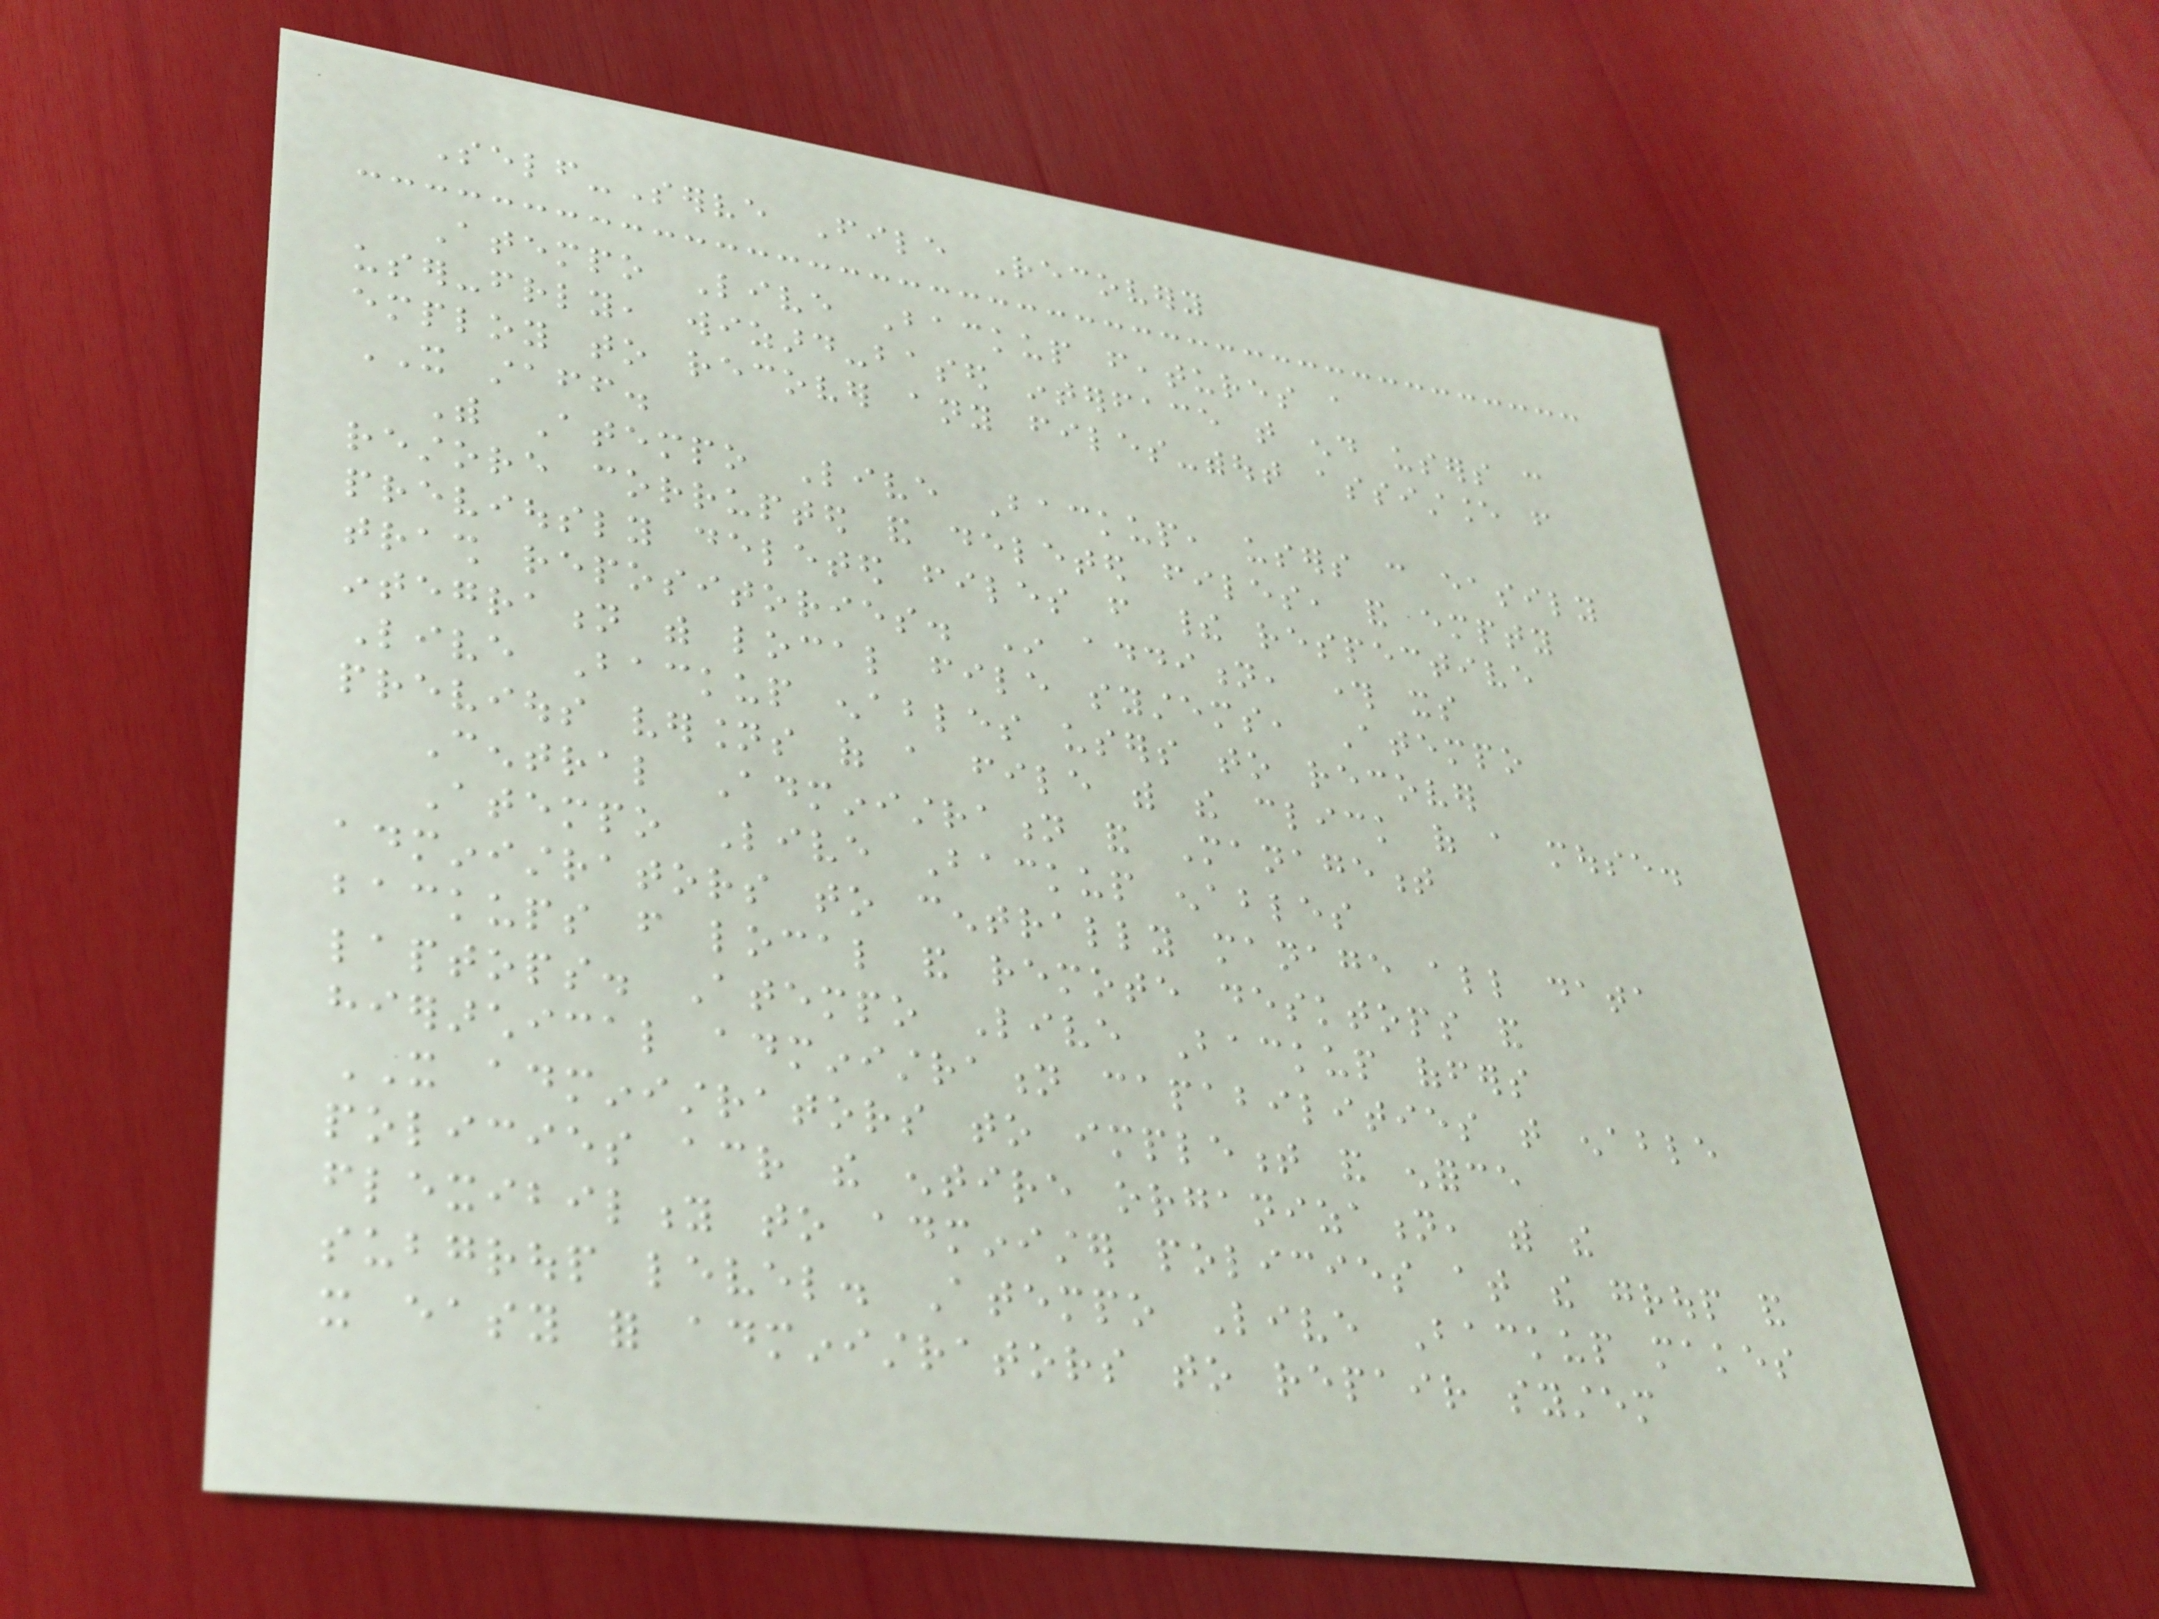Self-Serve File Recovery
Atempo Live Backup features a
user-friendly, wizard-based interface that end users can
employ to recover any files-without assistance from
IT staff.
With Atempo Live Backup, users can easily
restore corrupted and deleted files, and empty
previously deleted files from their respective
trash repositories. In addition, through its
integration with local file systems, Atempo
Live Backup enables users to recover
previous versions of a file with the click of a mouse.
Central Administration and Management
Atempo Live Backup enables
administrators to centrally manage all data
backups from local and remote desktops and
laptops. Atempo Live Backup offers
hierarchical administration capabilities that enable
IT administrators to implement and enforce
policies across the entire organization, with the
flexibility to administer policies at the group and
subgroup level. Atempo Live Backup makes
it easy for administrators to repair system
